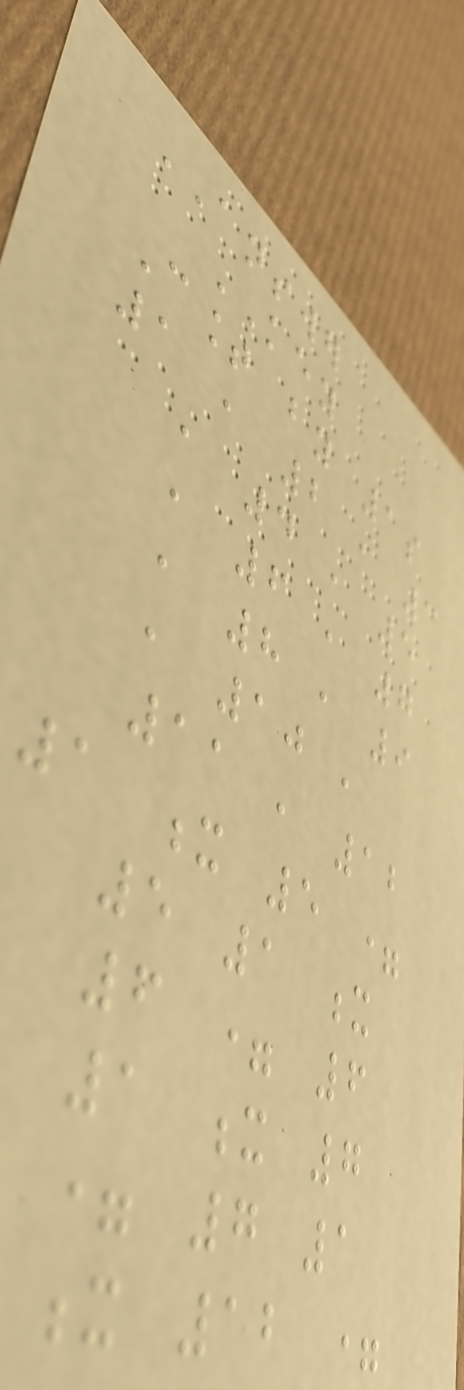ANSWER
KEY
Count by 1s
1 , 2 , 3
, 4 , 5
, 6 , 7
, 8 , 9
, 10 ,
11 , 12
1 x 5 =
5 1 x
6 = 6
1 x 7
= 7 1
x 12 =
